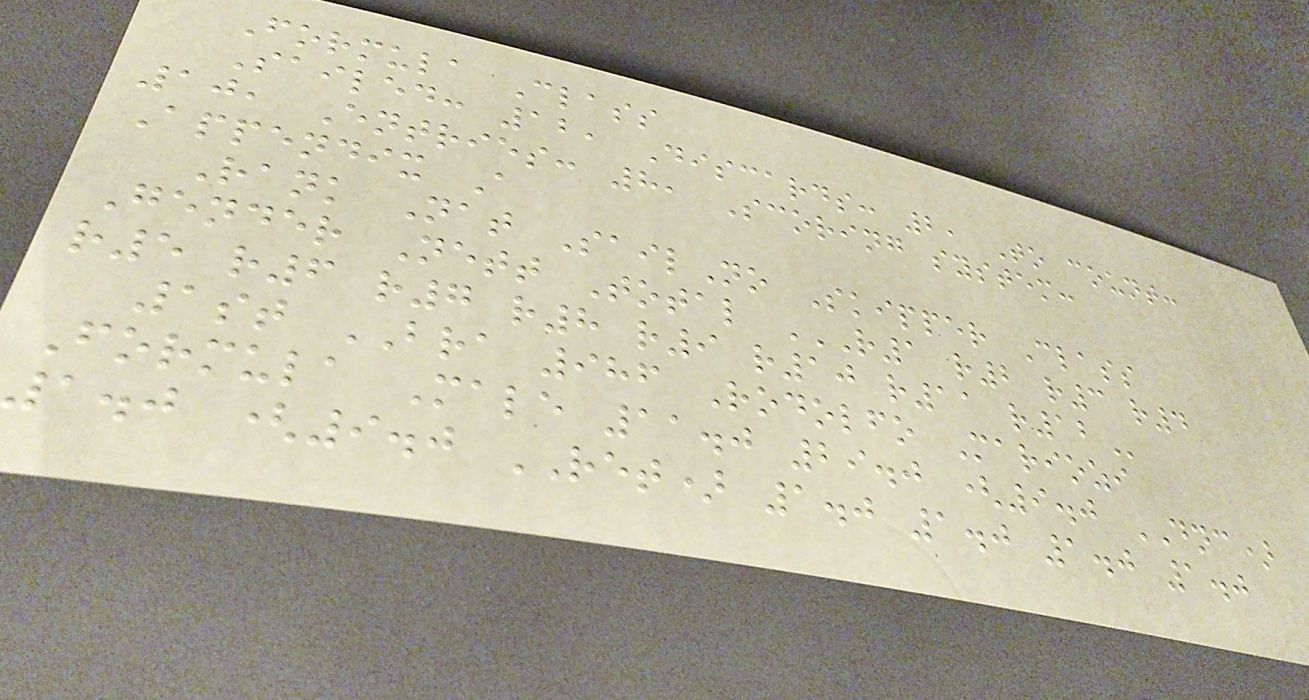Formula Class
Sailed: 12, Discards: 2, To count:
10, Entries: 8, Scoring system:
Appendix A
Rank Nat SailNo Skipper Class
Gender Nett Total R1 R2 R3 R4
R5 R6 R7 R8 R9 R10 R11 R12
1st BRA 986 Rodolfo Mariozi
Formula Male 11.0 29.0 (9.0 DNC)
1.0 (9.0 RET) 1.0 1.0 1.0 1.0
